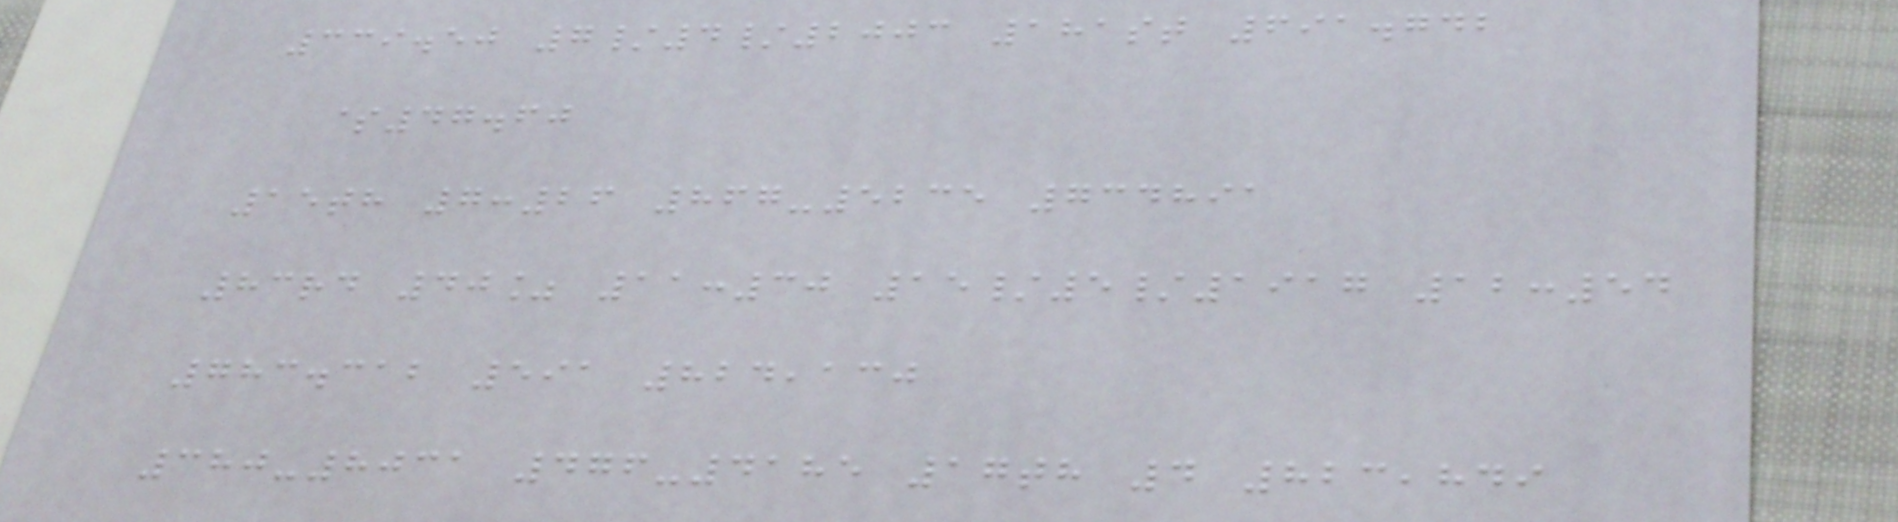339.50 7/4/2003 181st 691.742
$47.60
15th 7:26 867-5235 734891
83rd 40% 11:30 15/5/1917 12:54
783.312 591 824,130
380-8031 476-4185 17th 4 823,849
